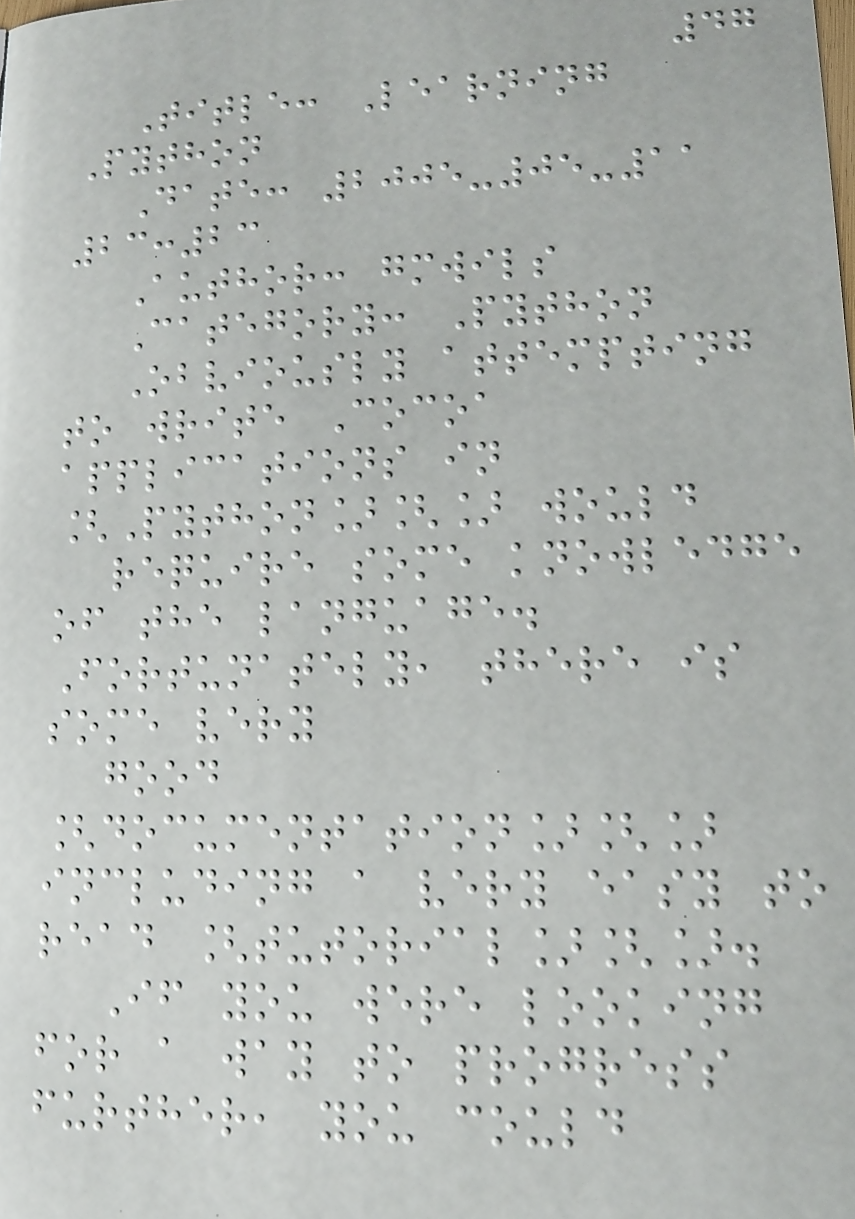47
Title: Learning
Python
Date: 2005-05-11
23:23
Author: gmwils
Category: Python
Obviously attempting
to write Cocoa
applications in
[Python][] would
require some knowledge
of the language.
Fortunately, there is
some very
good
[documentation][]
including a very easy to
read [tutorial][].
If you were looking
for a way to progress
further, you could
